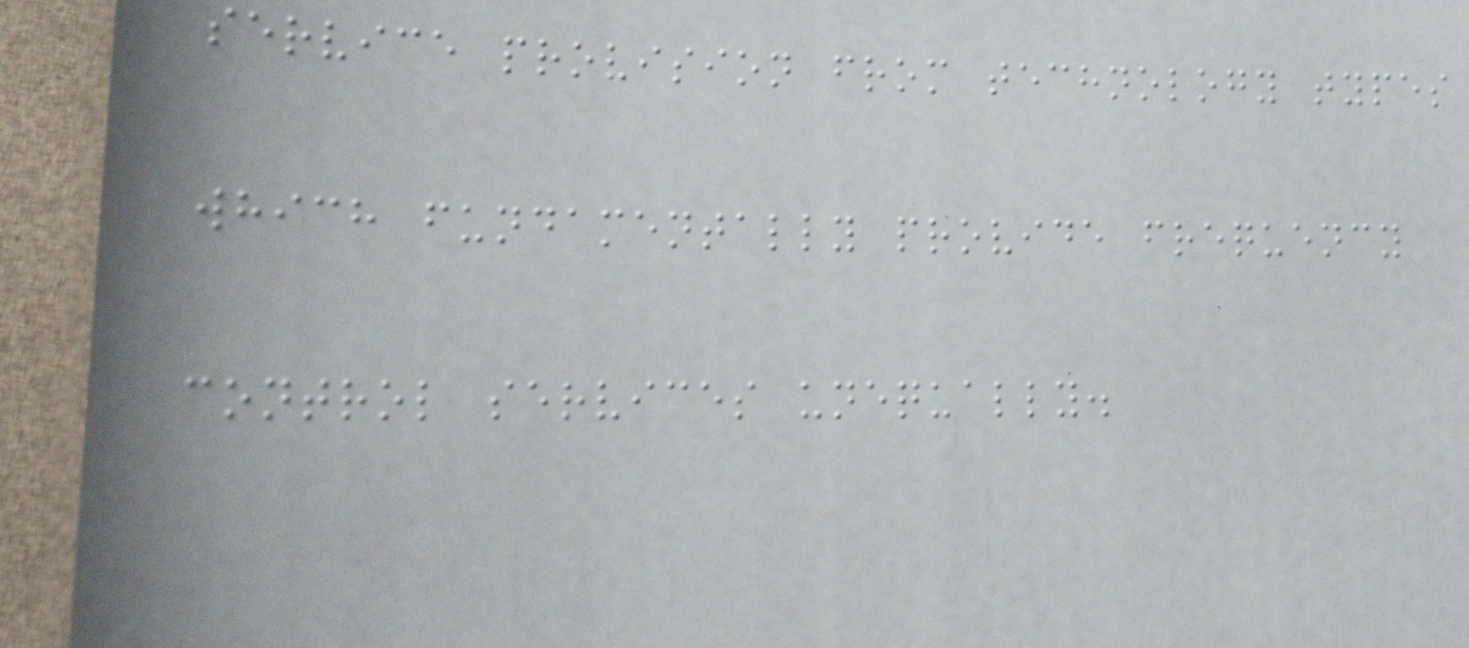service provision from technology types
which fundamentally provide frequency
control services unequally.
